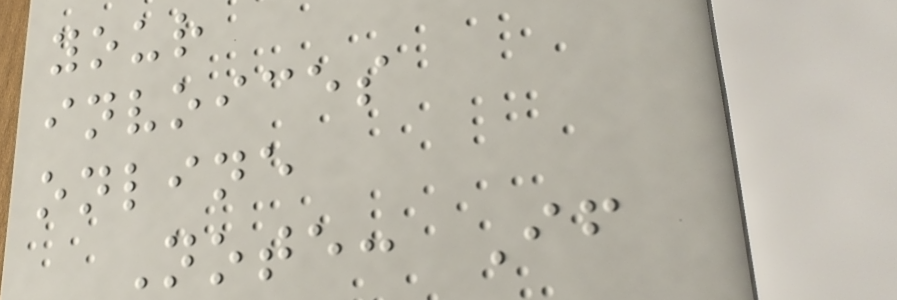your
invoices
online
Note: If
